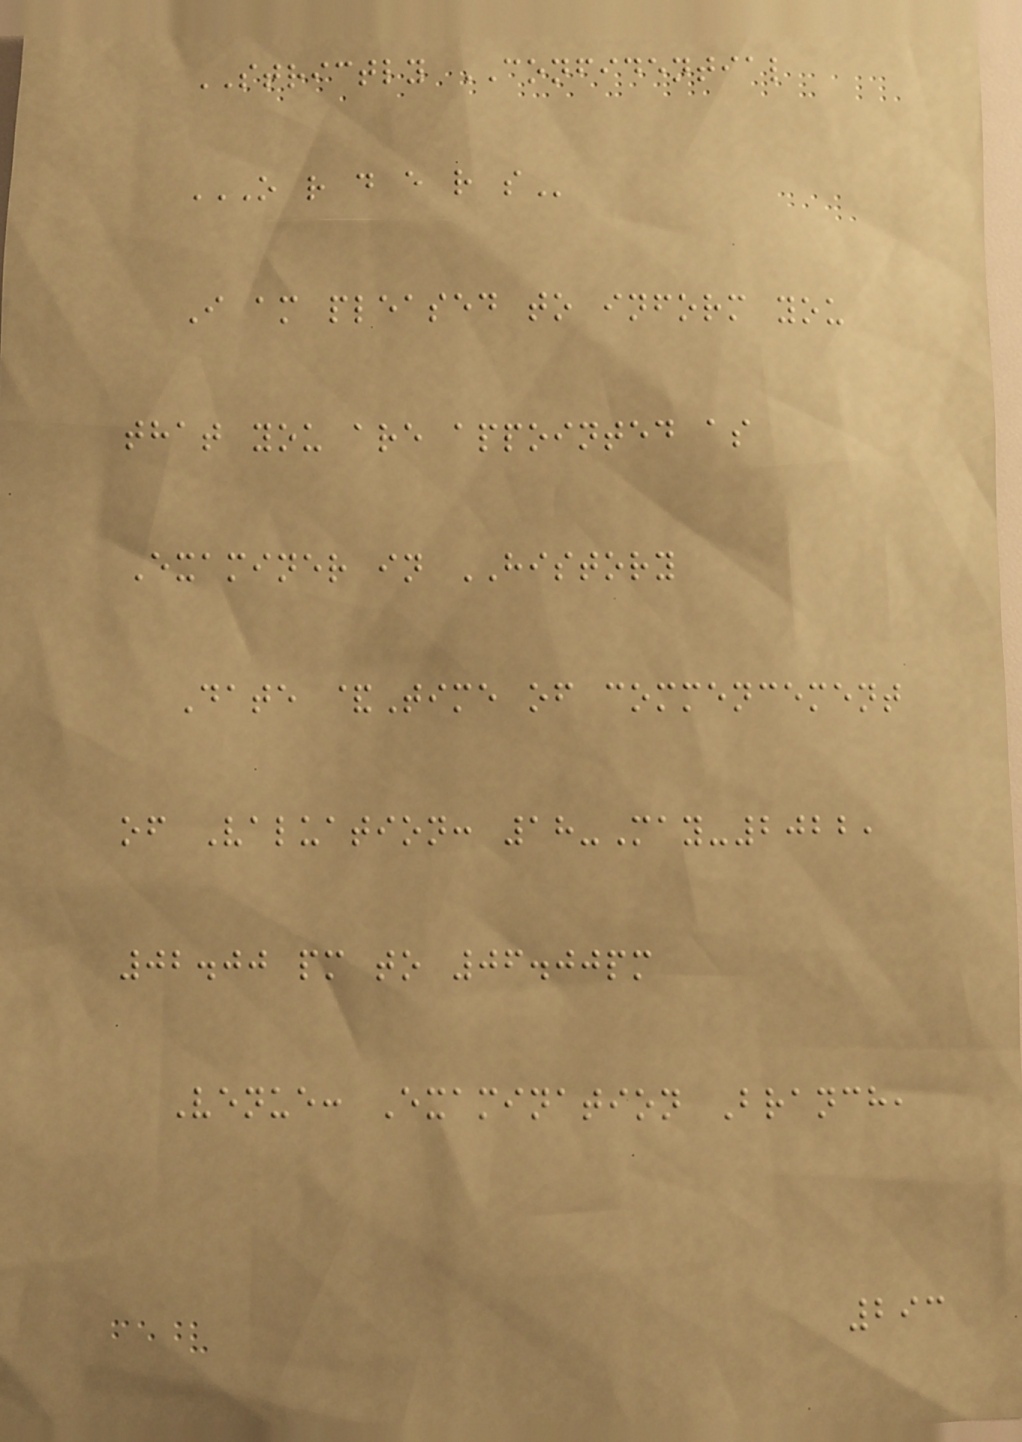STRICTLY CONFIDENTIAL
O R D E R S
I am pleased to inform you
that you are appointed as
Examiner in HISTORY
Date &Time of commencement
of Valuation: 18-May-2022,
02.00 pm to 06.00pm
Venue: Examination Branch,
293
